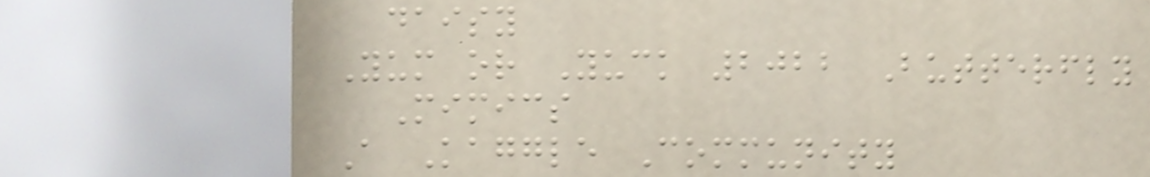daisy
Yum or Yuck 2022 Butterfly
Mimics
A Kaggle Community
